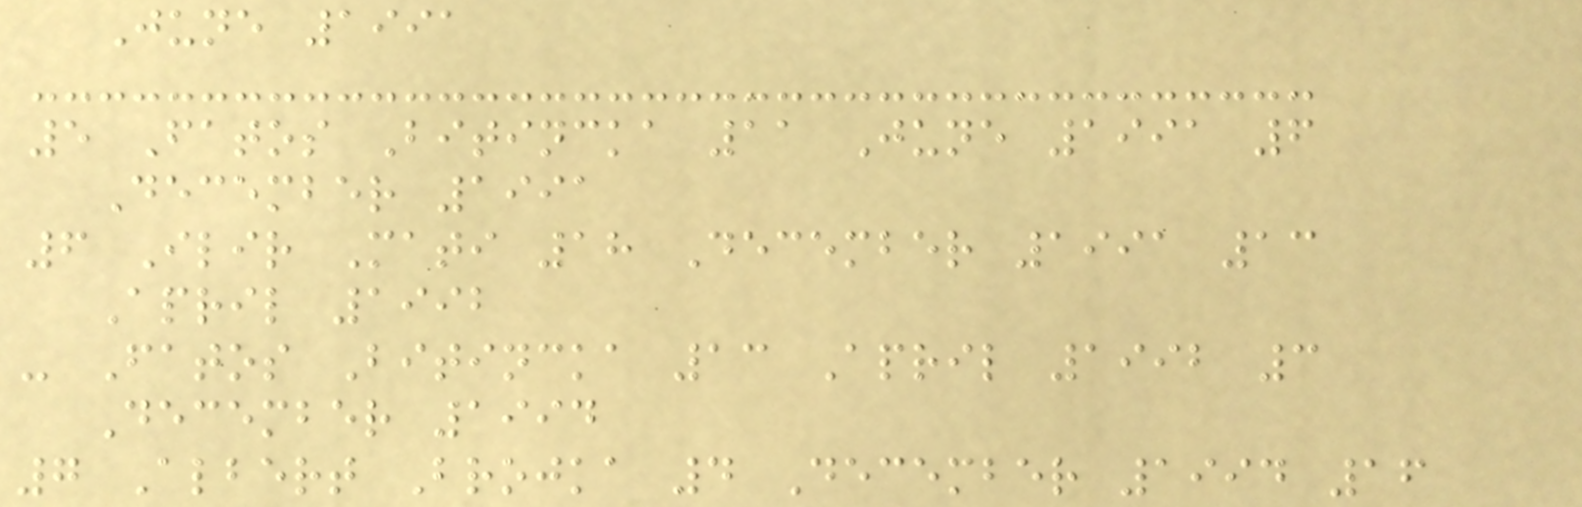June 1991
5 Fatos Bitincka 11 June 1991 6
December 1991
6 Ilir Mati 18 December 1991 13
April 1992
- Fatos Bitincka 13 April 1992 3
December 1994
7 Albert Brojka 4 December 1994 16
